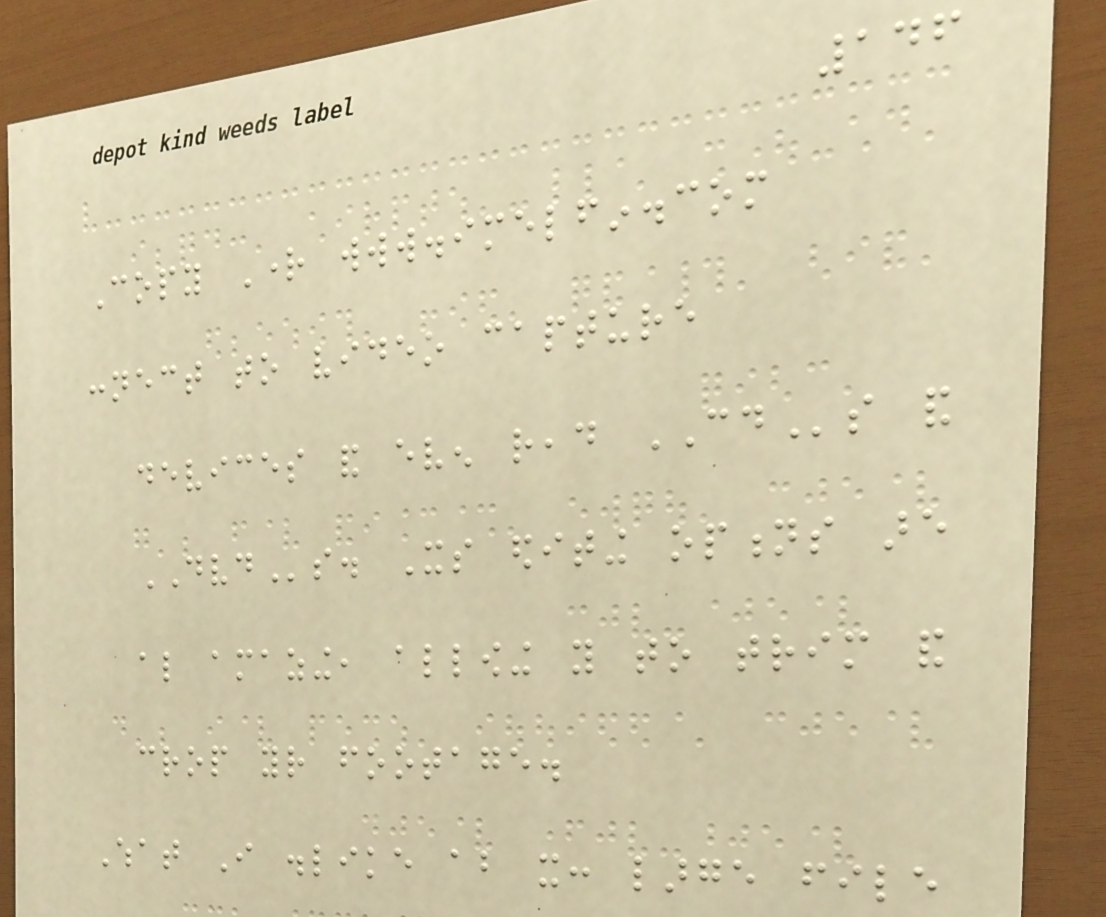146
Copy Right www.imelfin.com
connect to video capture
devices and even read CDs and
DVDs. Its editing options are
also amazing, allowing you to trim and
crop your footage.
What I dislike about it: large file
